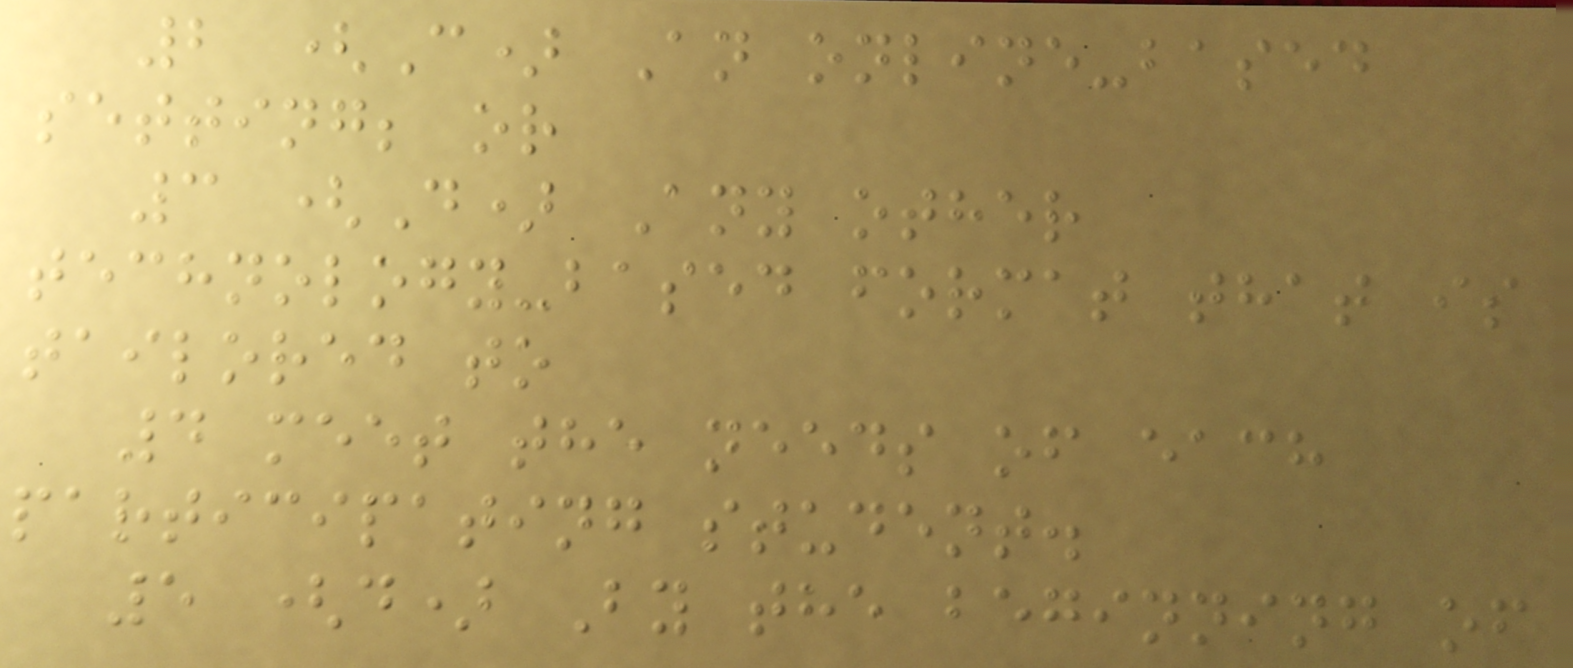2 (C) An online-based
setting; or
3 (D) Any other
technology-based format that is
tailored to
4 meet the needs of each
participating student.
5 (d) By the beginning of
